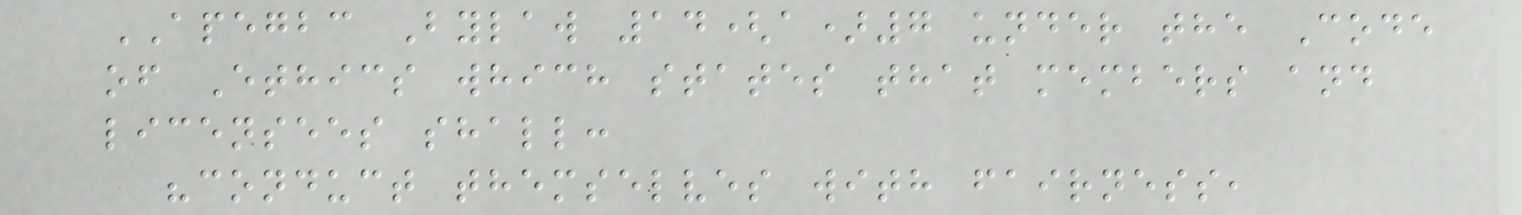APEGBC Bylaw 14(a)7 under the Code
of Ethics which states that members and
licensees shall:
"conduct themselves with fairness,
